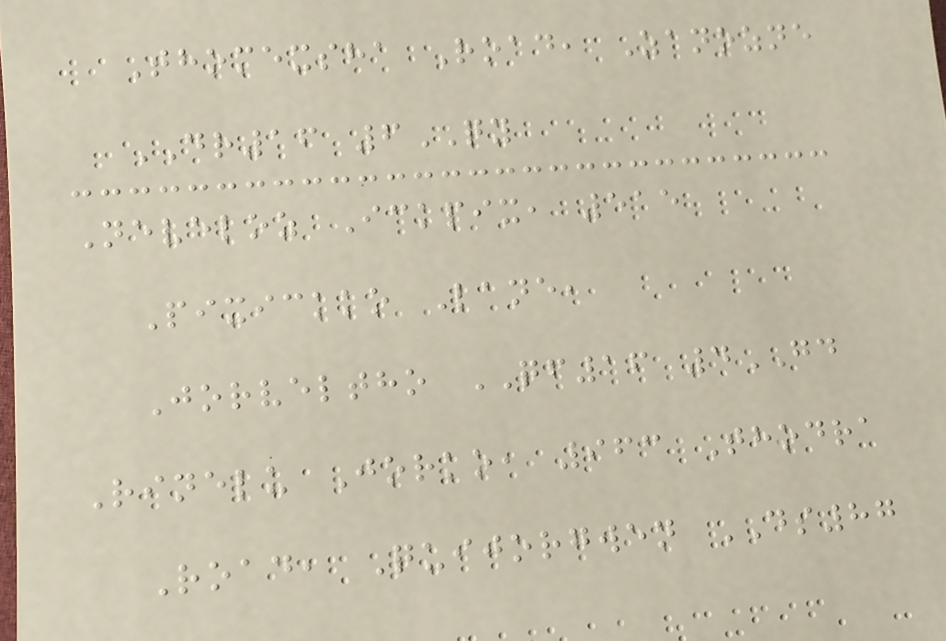Thomexsha Road, Zanozne
DR16 6QY
Neveloz Ickpix, 515
Pixickko Lane,
Jorveltho QF16 4GD
Rinelu Jorko, 963 Thodra
Road, Quijorgwen DS87
